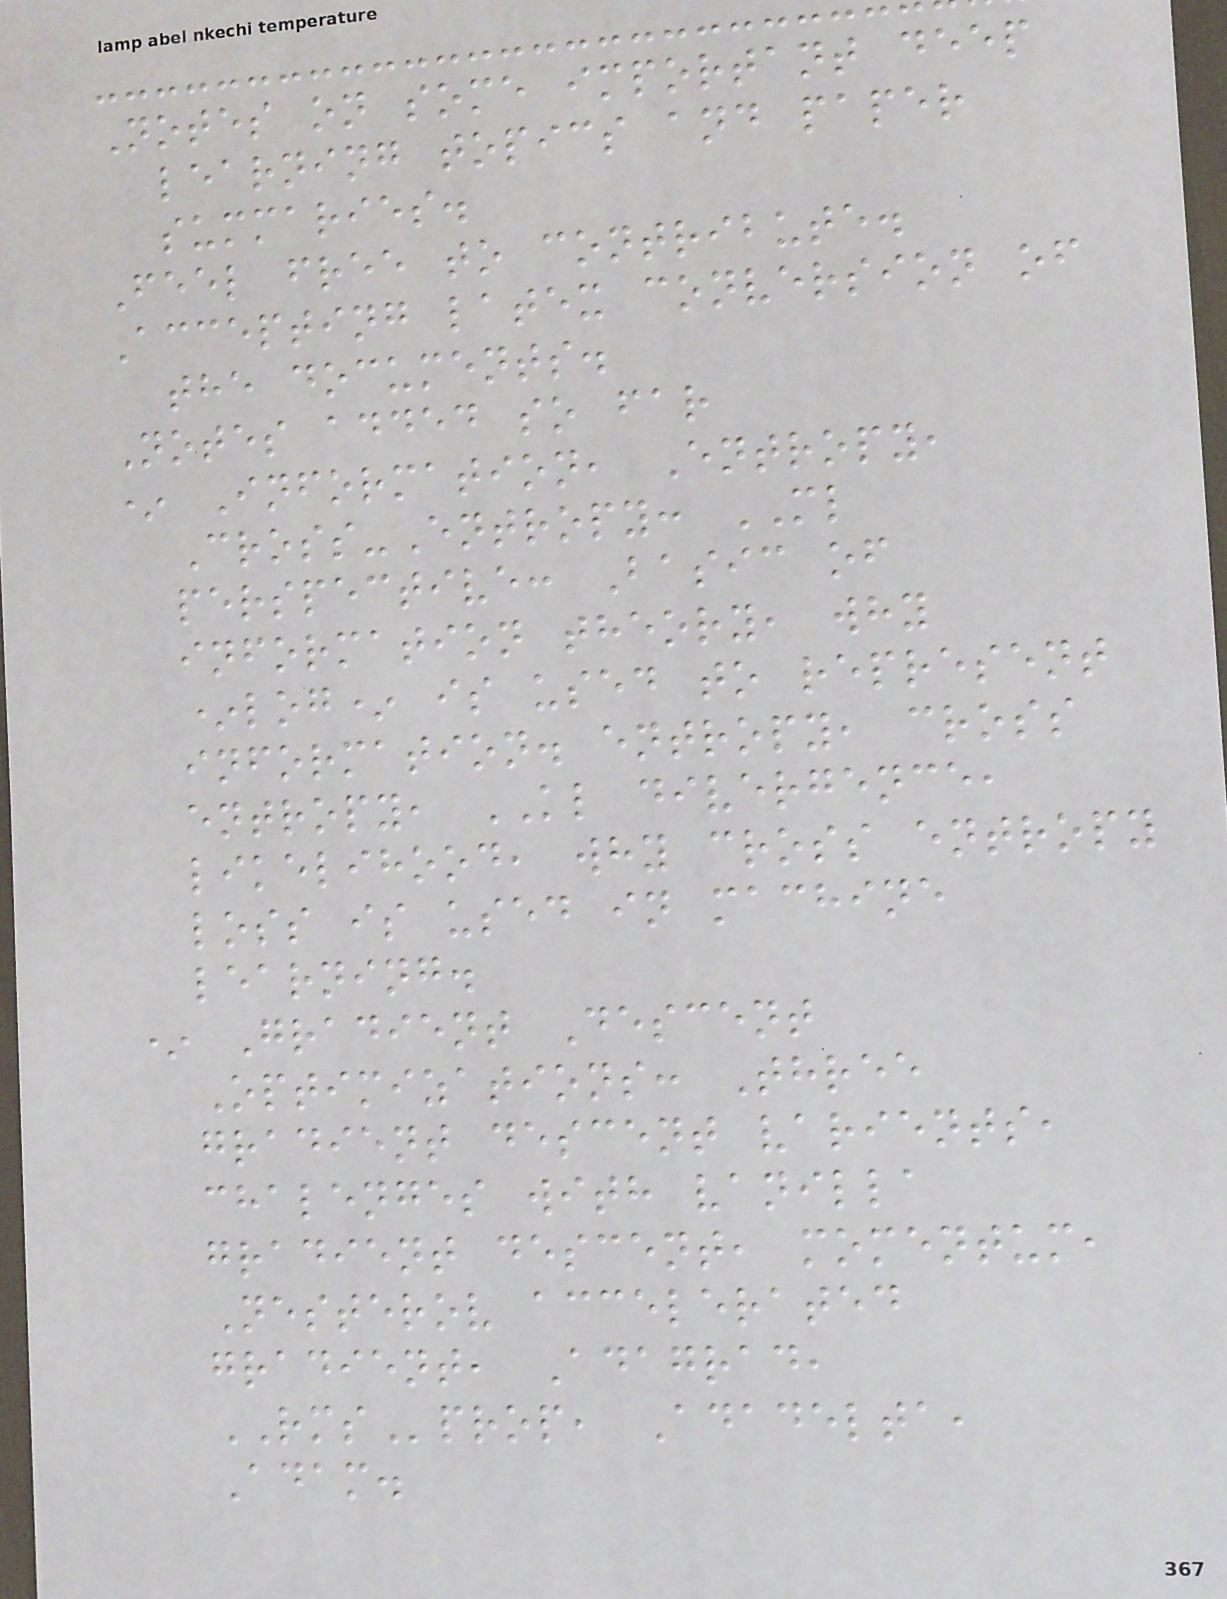Notes on some important deep
learning topics and paper
summaries.
Feel free to contribute.
Accepting latex conversion of
the documents.
Notes added so far
* Information, Entropy,
Cross-Entropy: ML
perspective: Basic of
information theory, why
*log* is used to represent
information. entropy, cross
entropy, KL divergence,
likelihood, why cross entropy
loss is used in machine
learning.
* Gradient Descent
Optimizations: Three
gradient descent varients,
chalenges with vanilla
gradient descent, momentum,
Nesterov accelerated
gradient, Adagrad,
RMSprop, Adadelta,
Adam.
